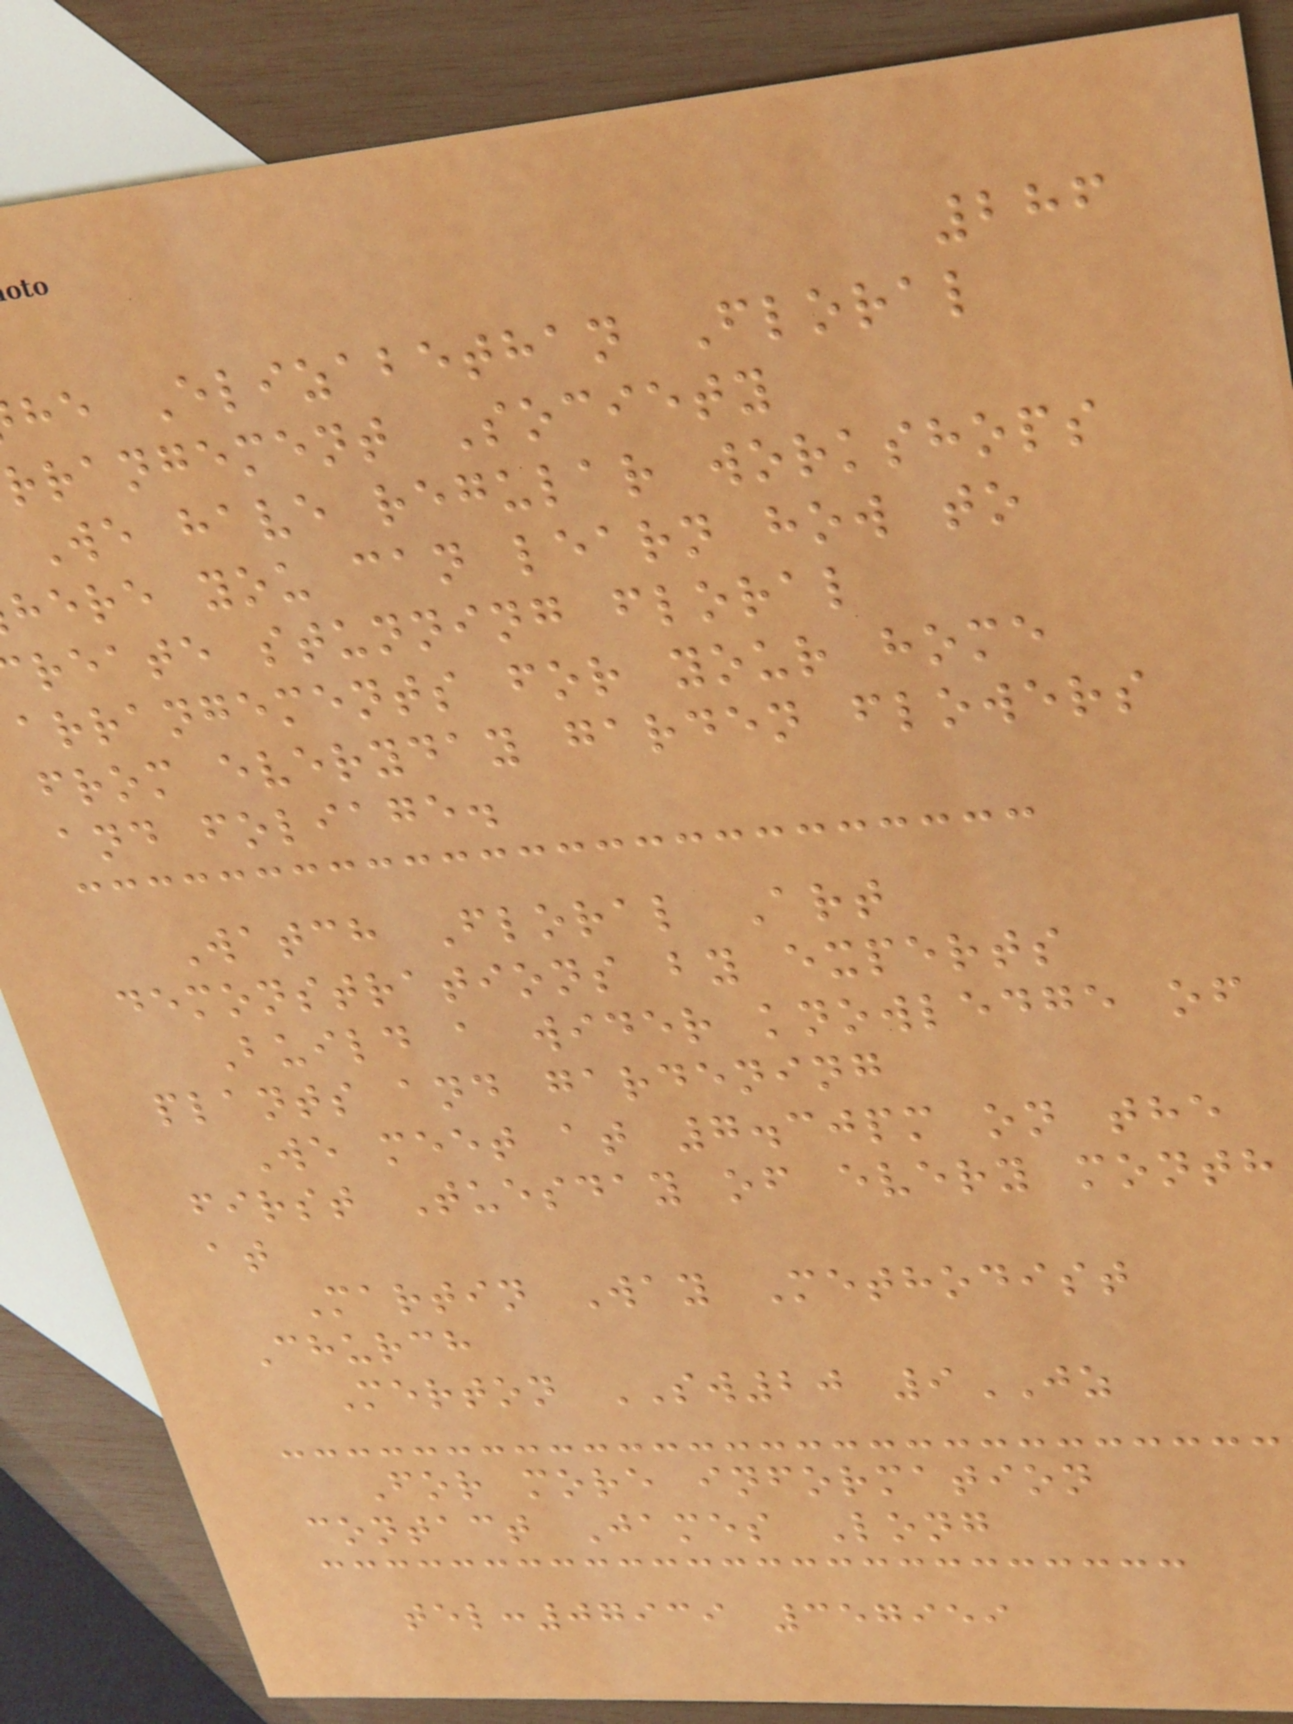286
he Elizabethan Floral
rrangement Society
We have regular workshops
here you can learn how to
reate stunning floral
arrangements for your home
from everyday garden flowers
and foliage.
Watch Floral Art
demonstrations by experts
Build a wider knowledge of
plants and gardening
We meet at 7.30pm on the
first Tuesday of every month
at
Martin Way Methodist
Church
Merton SW20 9JZ
For more information
contact James Long
tel:07939 357959
